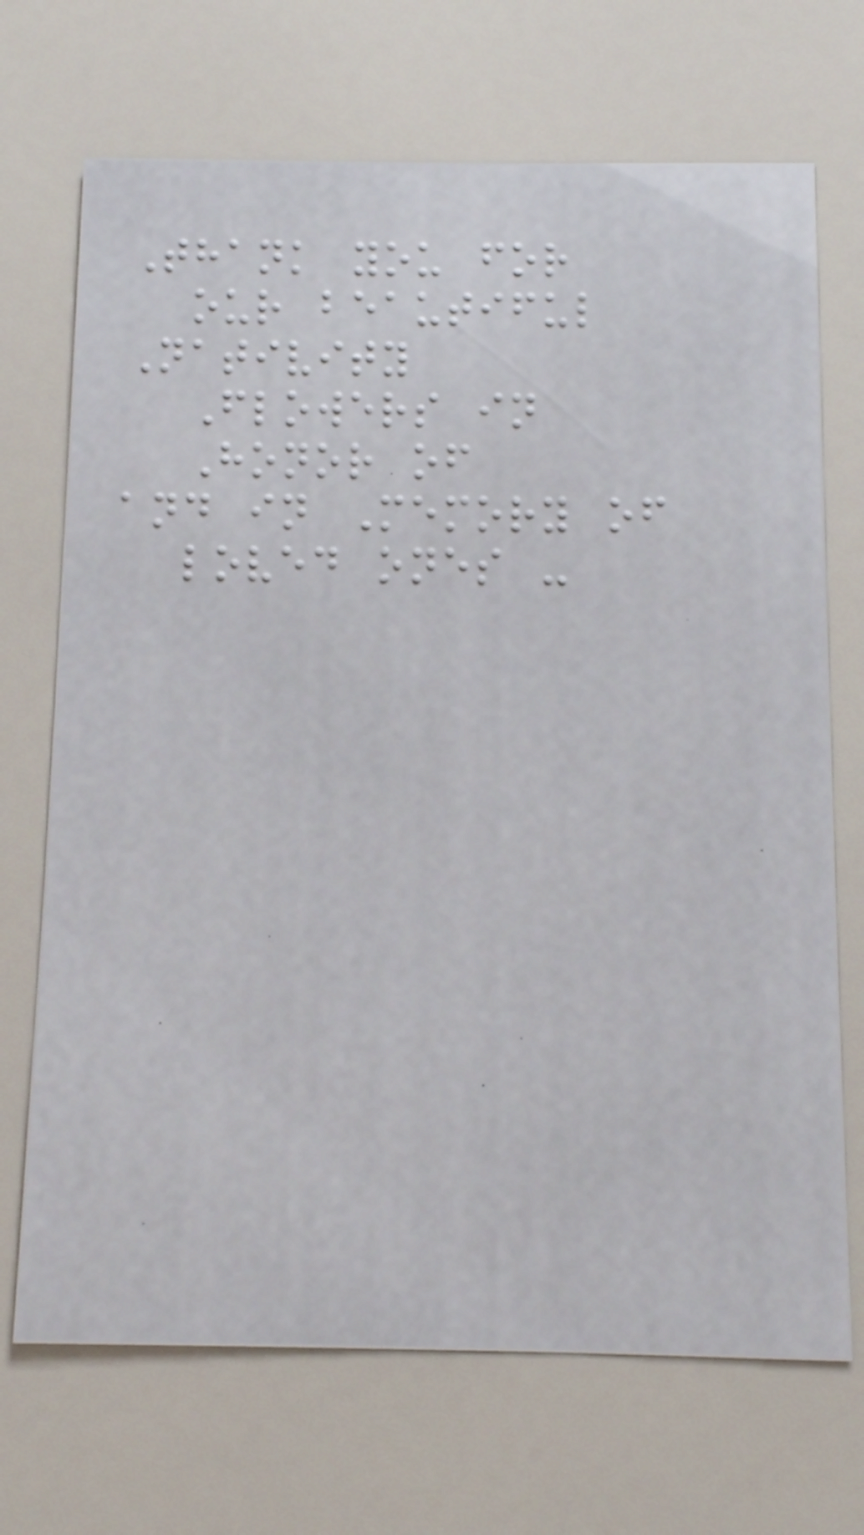Thank you for
our beautiful
Nativity
Flowers in
Honor of
and in Memory of
loved ones -
